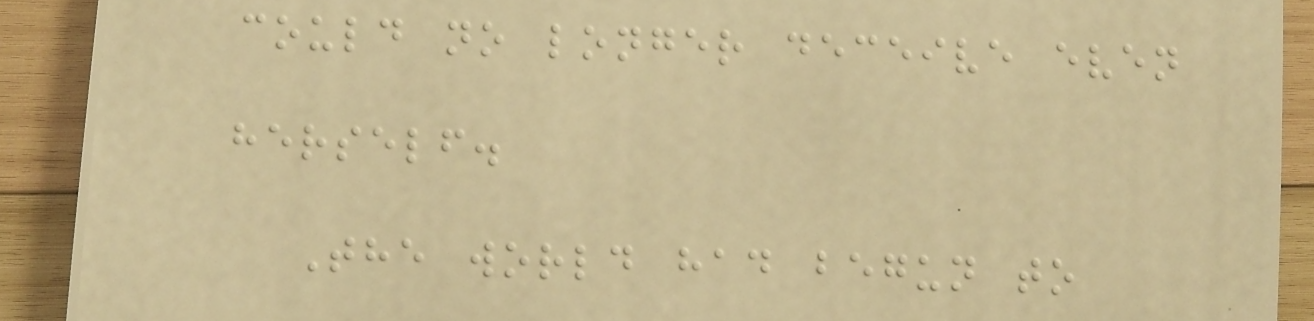could no longer deceive even
herself.
The world had begun to
